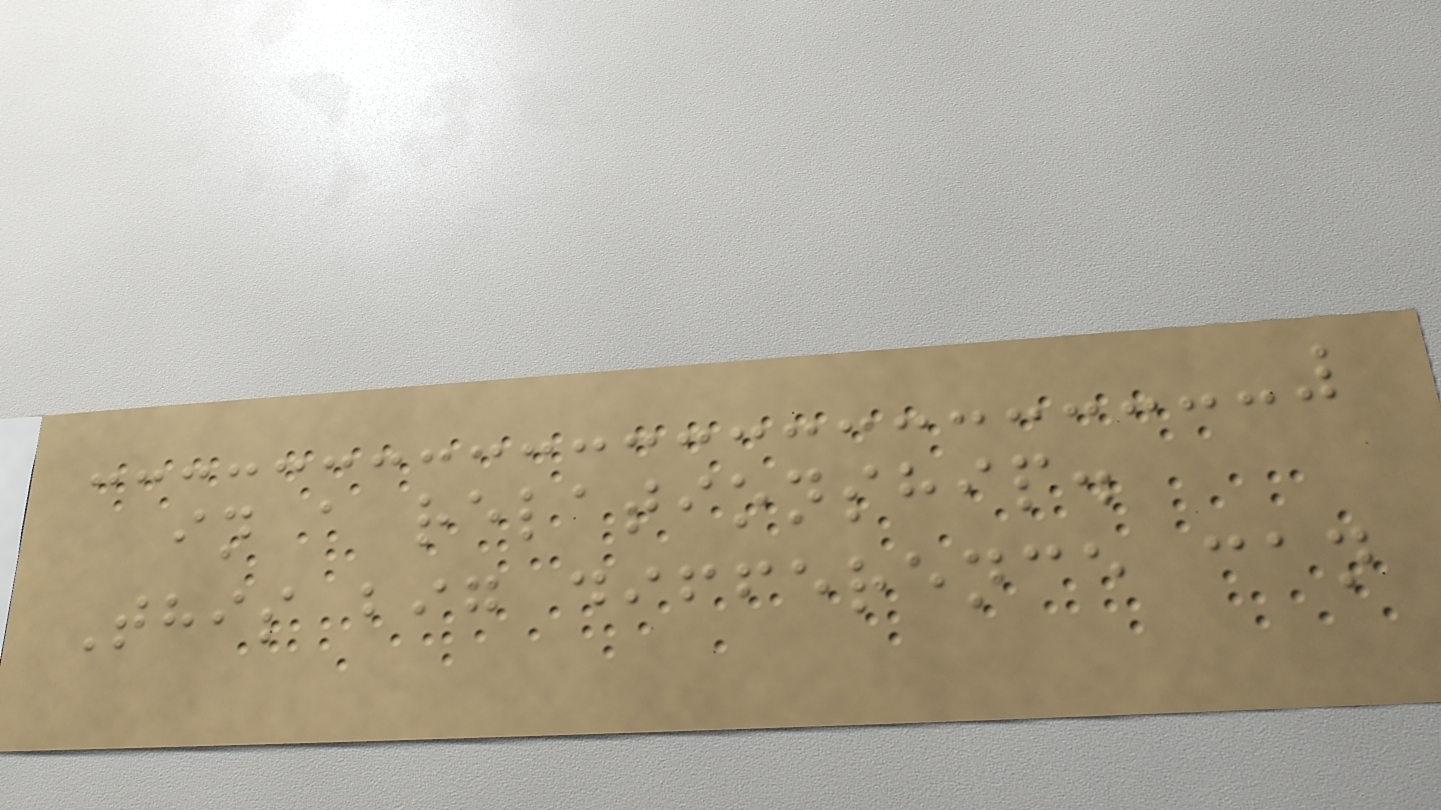in a relationship.
This big difference can
